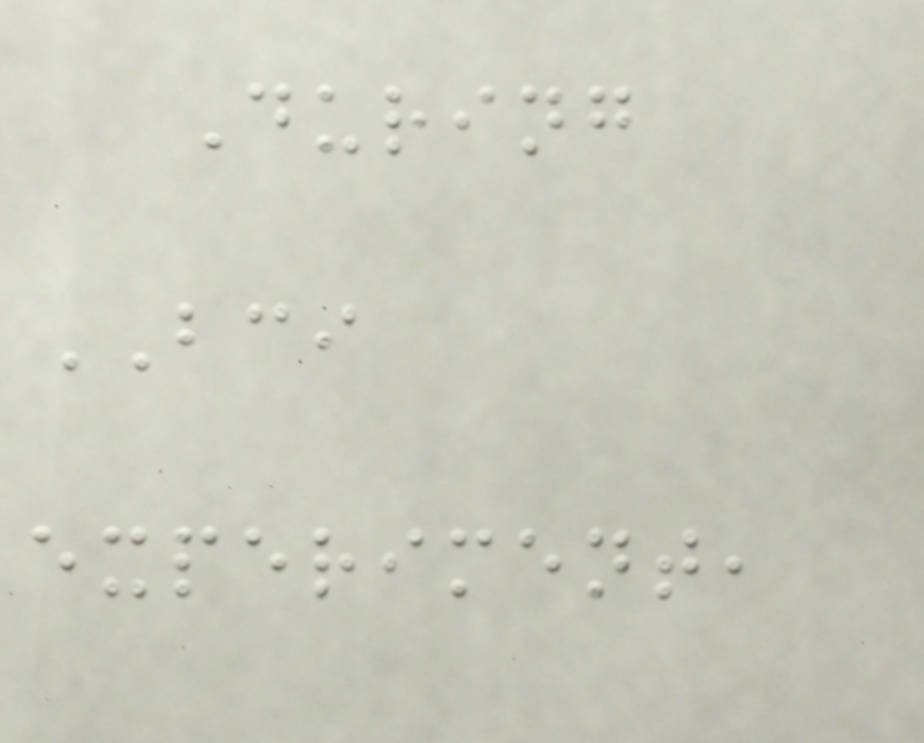During
BCI
experiment,
